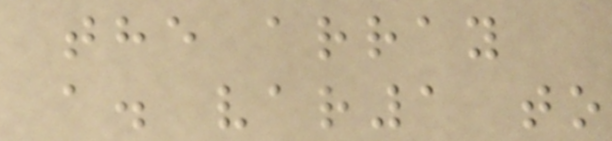the array
a. var1 to
